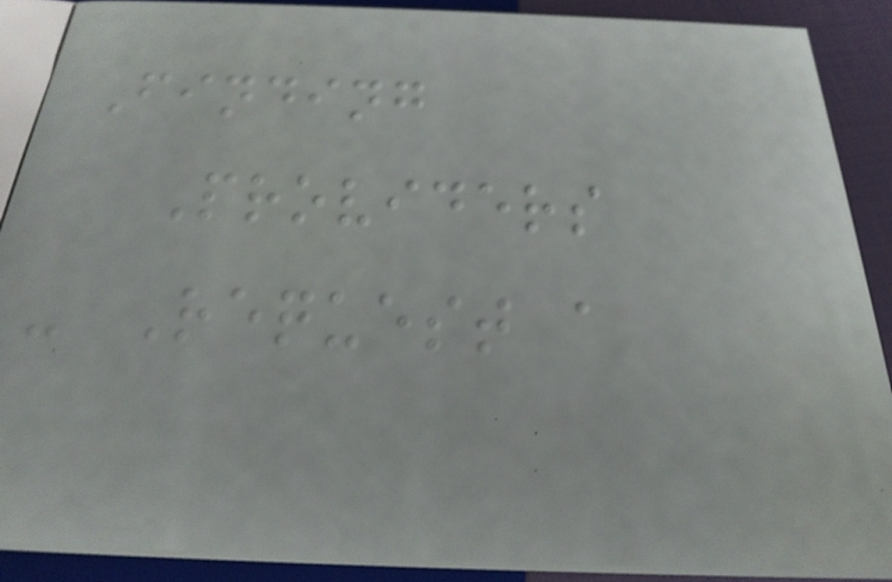Finding
Providers
- Request a
